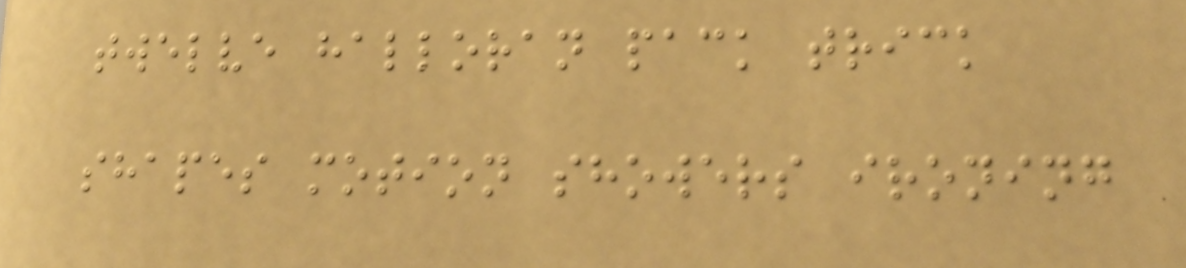twelve halloran pack trick
shapes motion showers ironing
